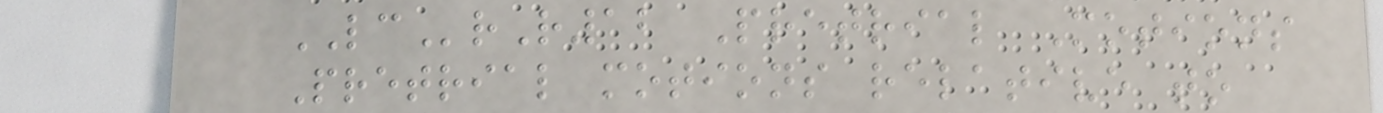LCrR12 Pretrial Motions
Pretrial motions relative to
